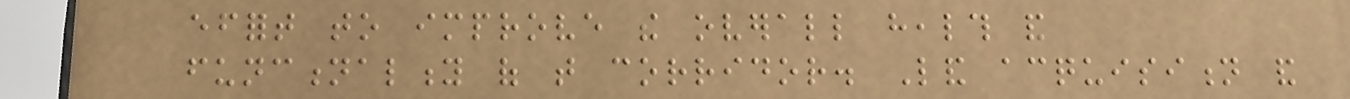effort to improve the overall health and
functionality of that corridor. Land acquisition and
